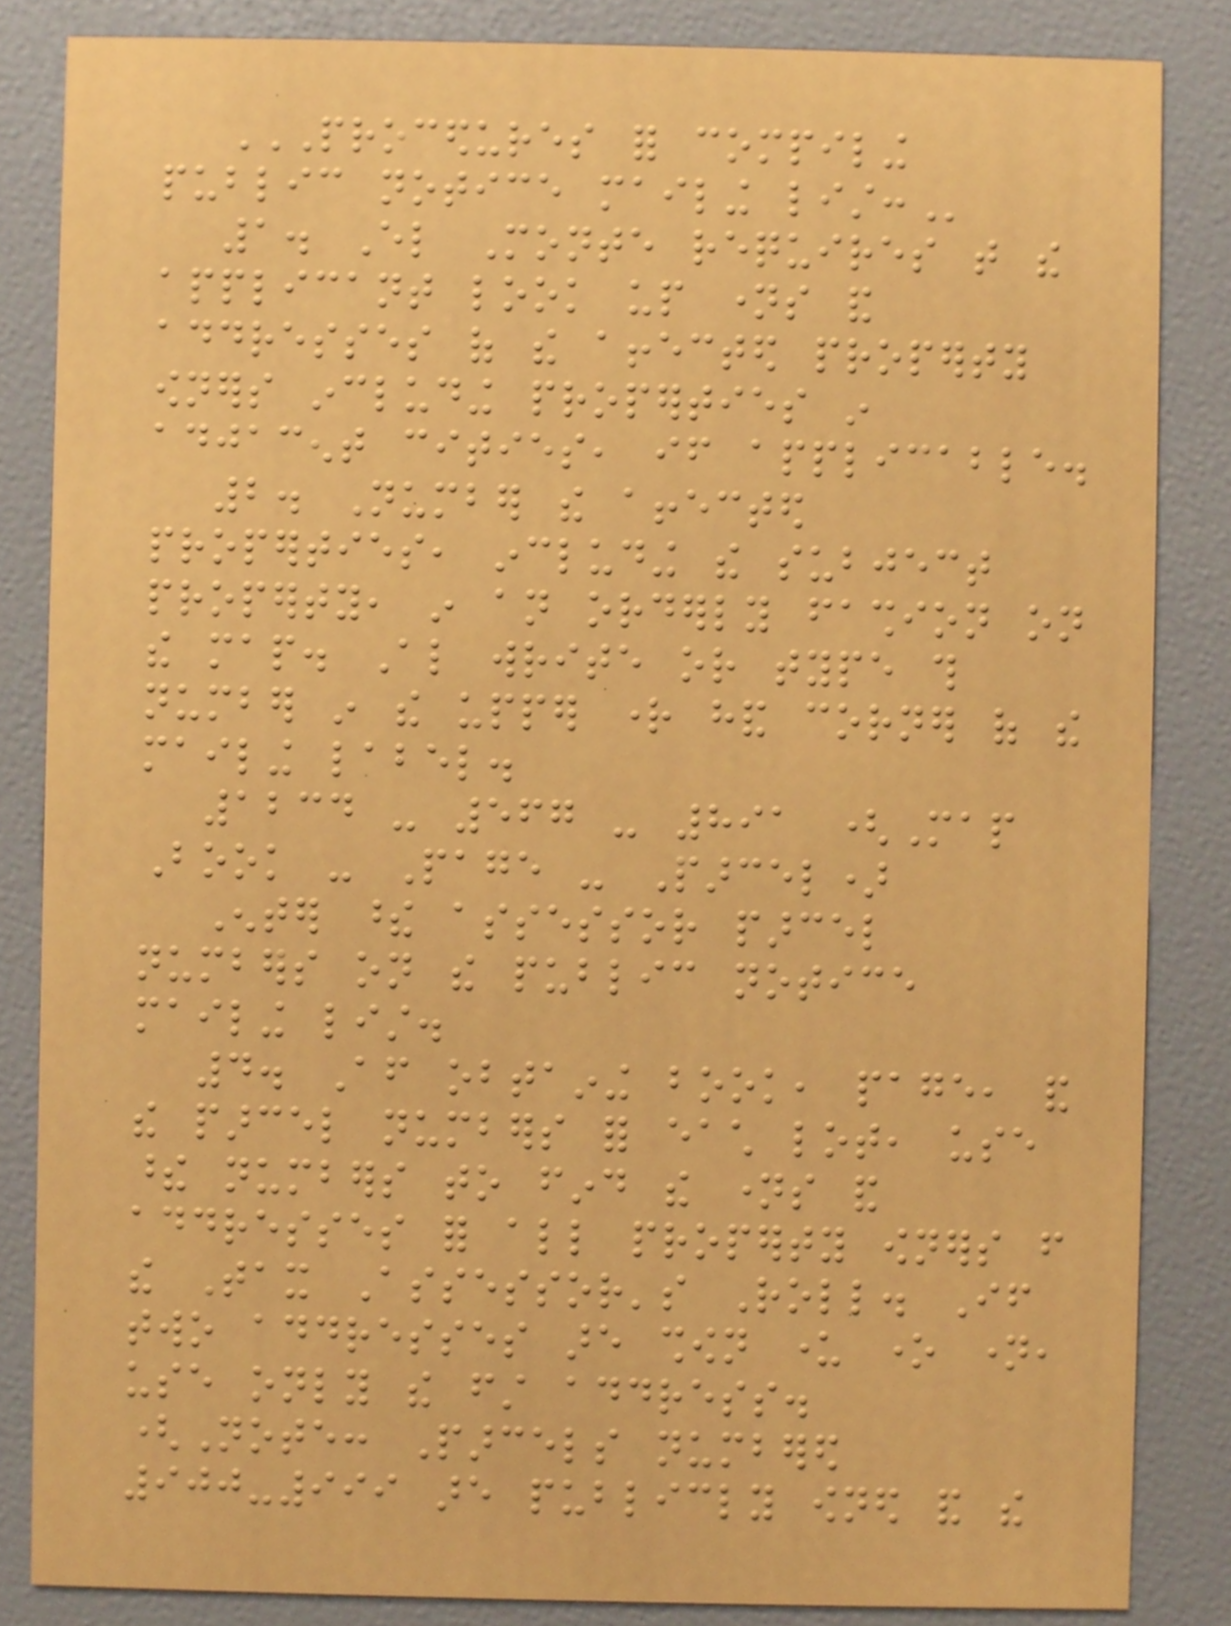PROCEDURES FOR COMPILING
PUBLIC NOTICE MAILING LIST:
1. El Monte requires that the
applicant look up names and
addresses of the affected property
owners including properties in
adjacent cities, if applicable.
2. Number the affected
properties, including the subject
property, in an orderly fashion on
the map. Also write or type this
number in the upper right hand corner of the
mailing label.
1234 - 567 - 891 (Map
Book - Page - Parcel)
Enter these assessor parcel
numbers on the public notice
mailing list.
4. After obtaining book, page, and
the parcel numbers for each lot, use
these numbers to find the names and
addresses for all property owners from
the Tax Assessor's Roll. If
two addresses are shown under one name,
use only the first address.
(Note: Parcels numbered
900-999 are publicly owned and the
